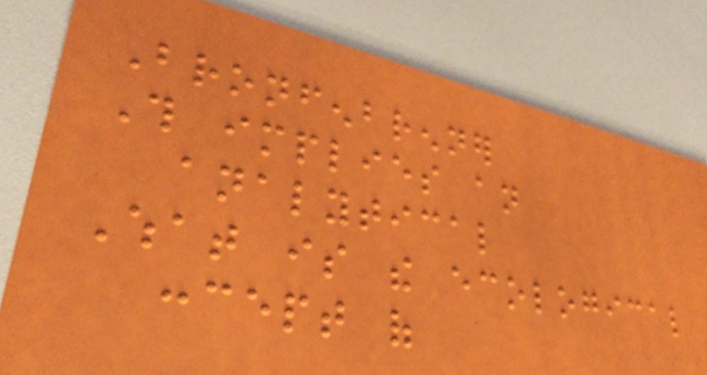Bronfenbrenner
This implies an
analytical
What is the ecological
concept of
